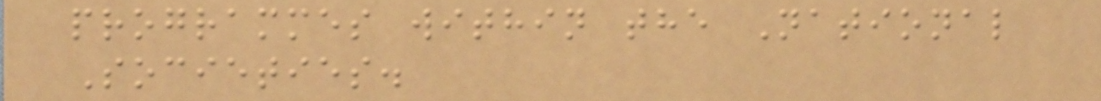programmes within the National
Societies.
